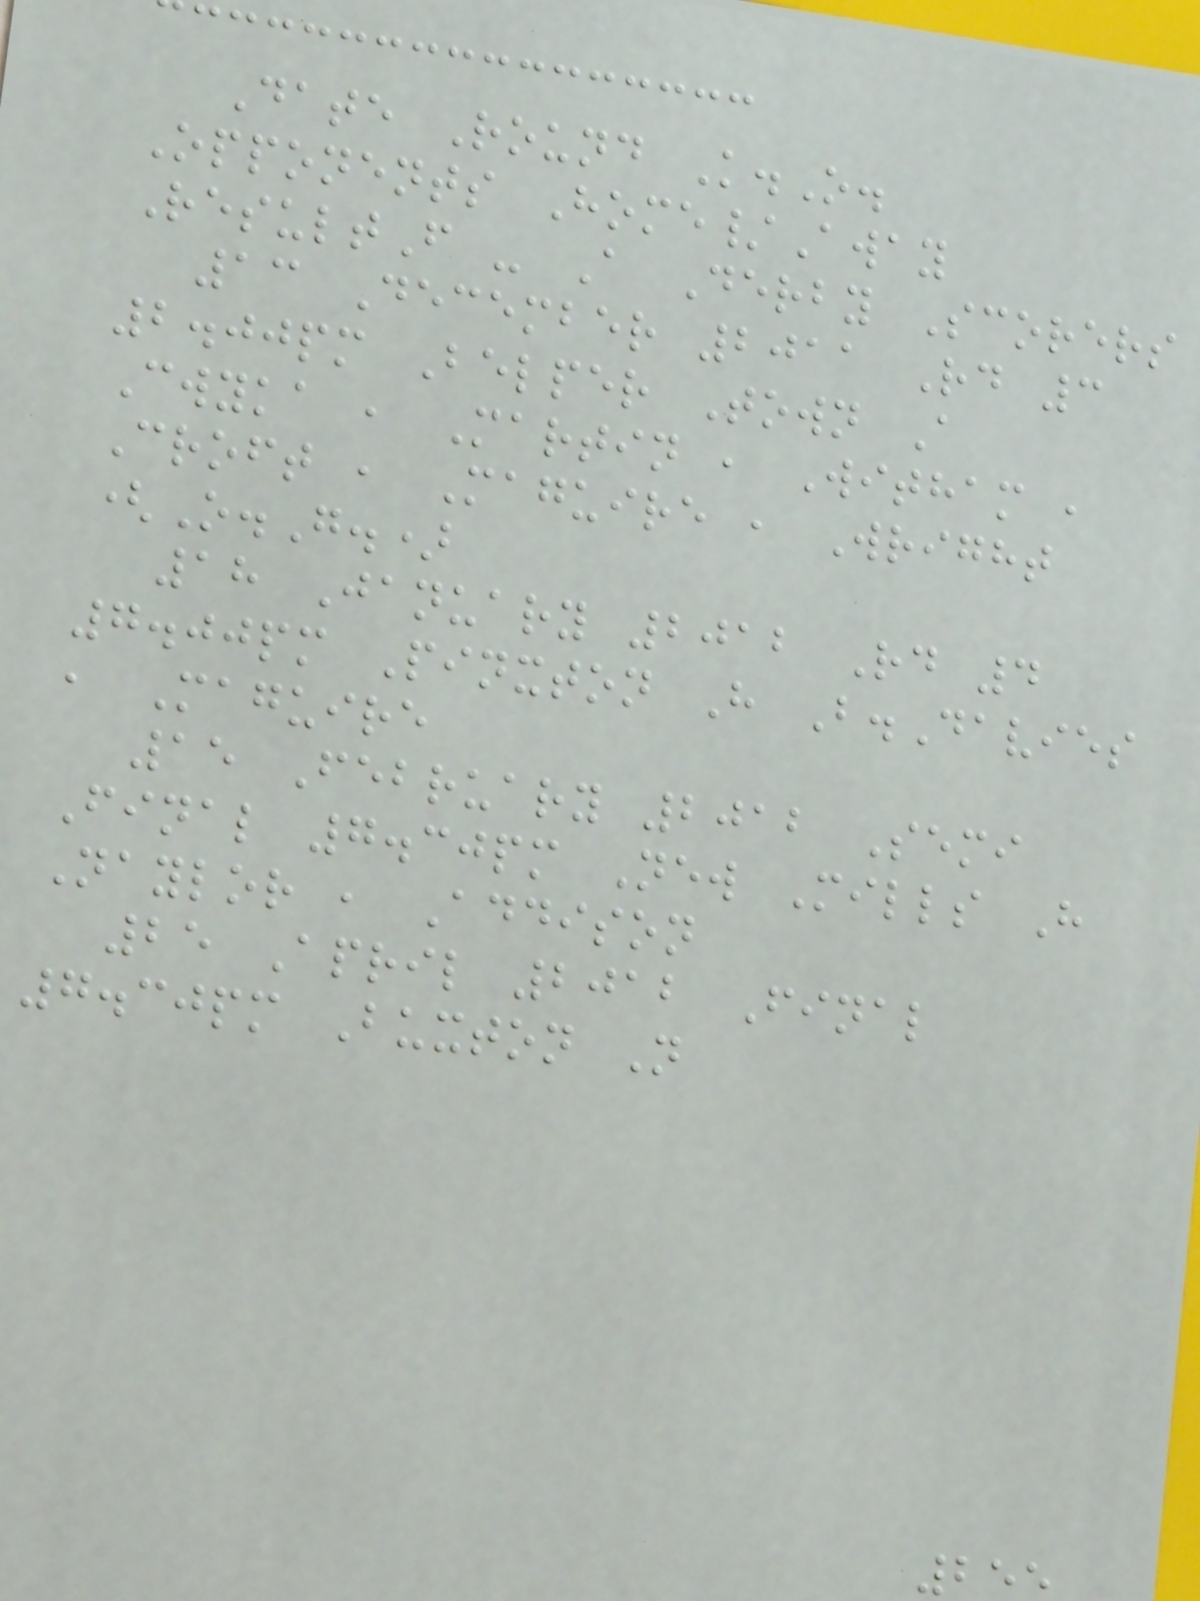Date Round K.O.
Opponents Home/Away
ResultF - A Derby Scorers
13 December 2011 Rd 3
2.00pm Belper Town A
Cwyka , Martin , Witham ,
Croft , Maguire , Wright
(O.G.)
18 January 2012 Rd 4
7.00pm Pinxton H B.Davies
, Maguire
15 February 2012 Semi
Final 7.30pm New Mills H
Naylor , Addison
25 April 2012 Final
7.30pm Buxton N
